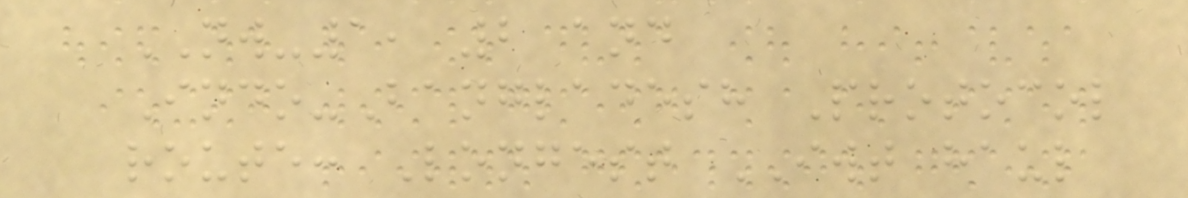NW-1, 2 and
Indo-Bangladesh Protocol
route: Longest IWT haul
